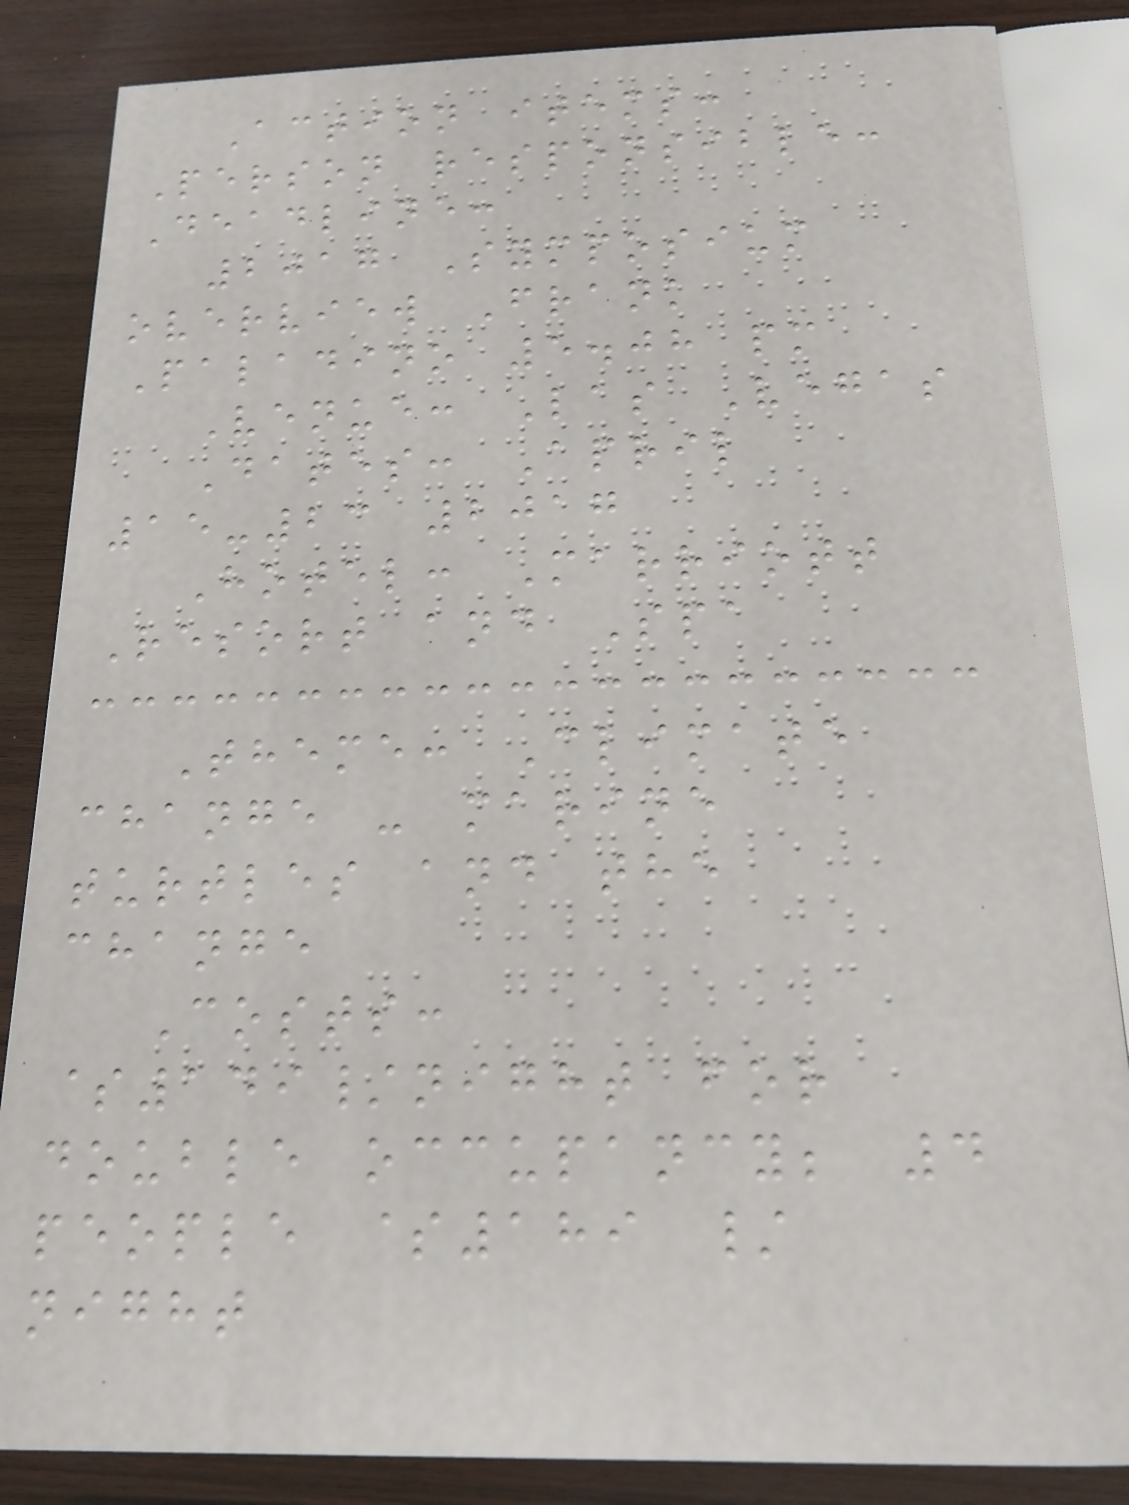Action items:
Person responsible:
Deadline:
2017 Symposium
overview Frank
Paladino 5.08 pm
Venue: Las Vegas
Dates: April
15-23 2017
Hotel: Marriott
Resort and Spa
Theme: Climate
change - marine
turtles and the
change
Costs:
$149/night for
double occupancy; 4
people $189 /
night
